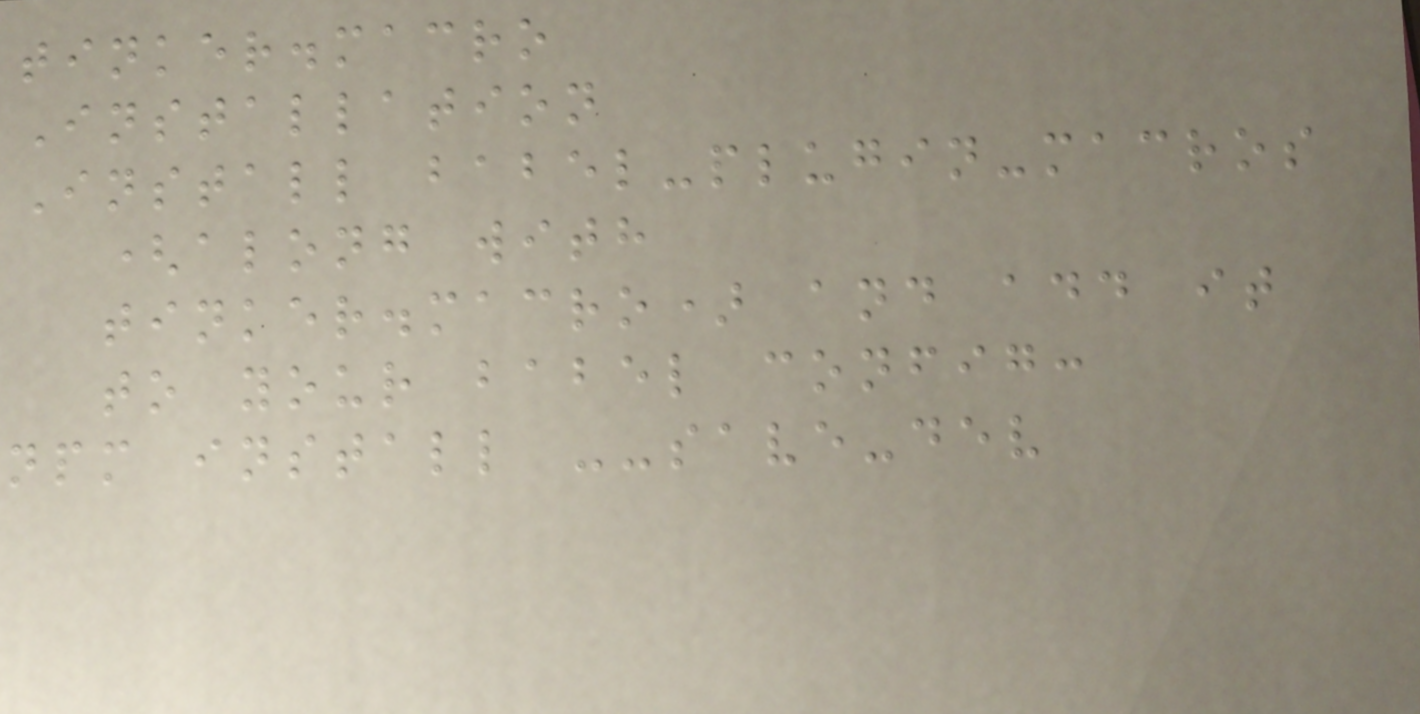tinker.macro
Installation
Install babel-plugin-macros
(along with
tinker.macro) and add it
to your babel config:
npm install --save-dev
